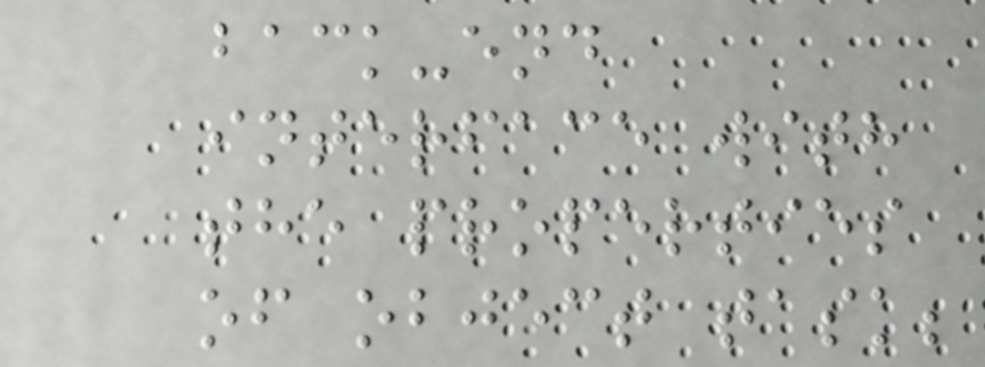back-end
interface with
the properties
of object task;
